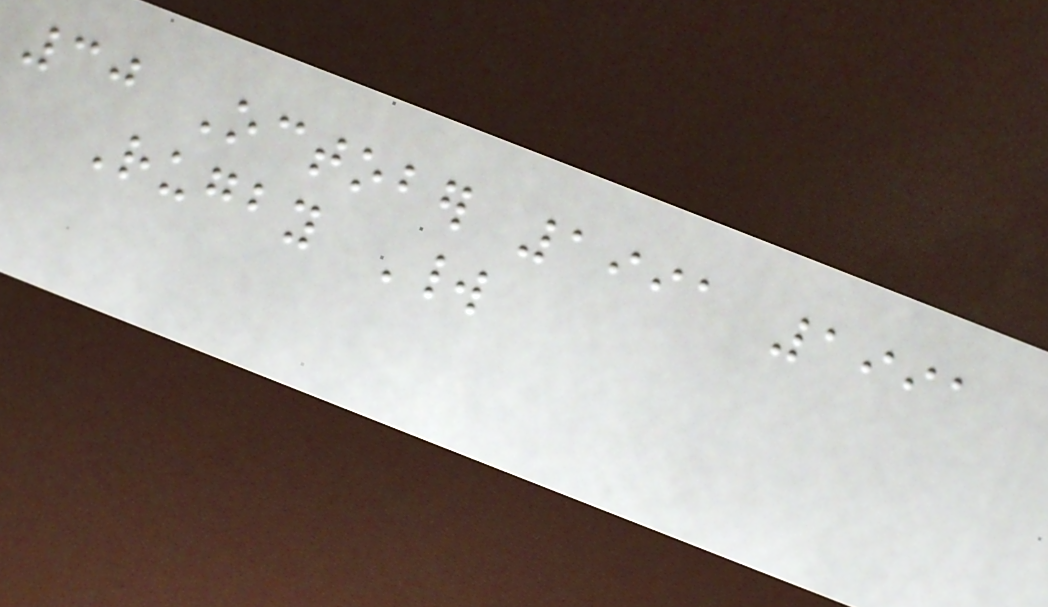30 October 1991 1991
Rugby World
